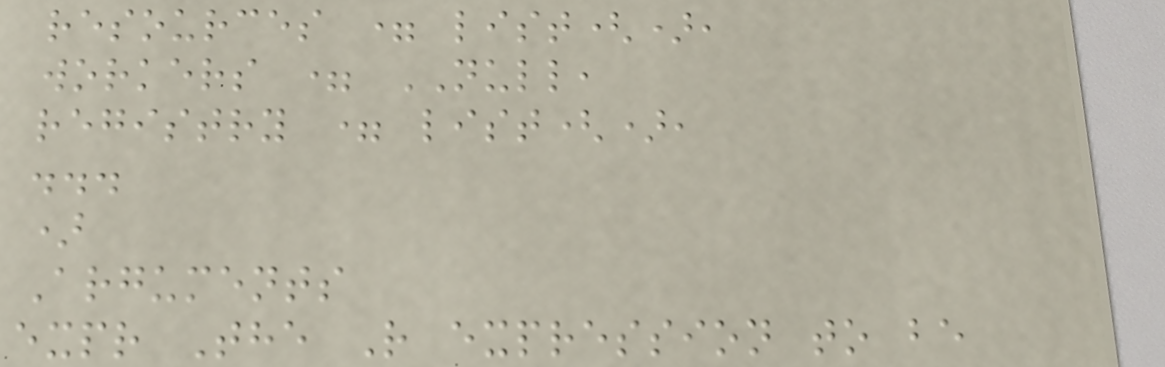resources = list(),
workers = NULL,
registry = list(),
...
)
Arguments
expr The R expression to be
